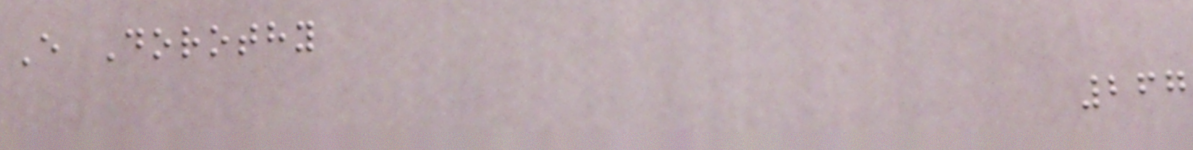E Dorothy
267
